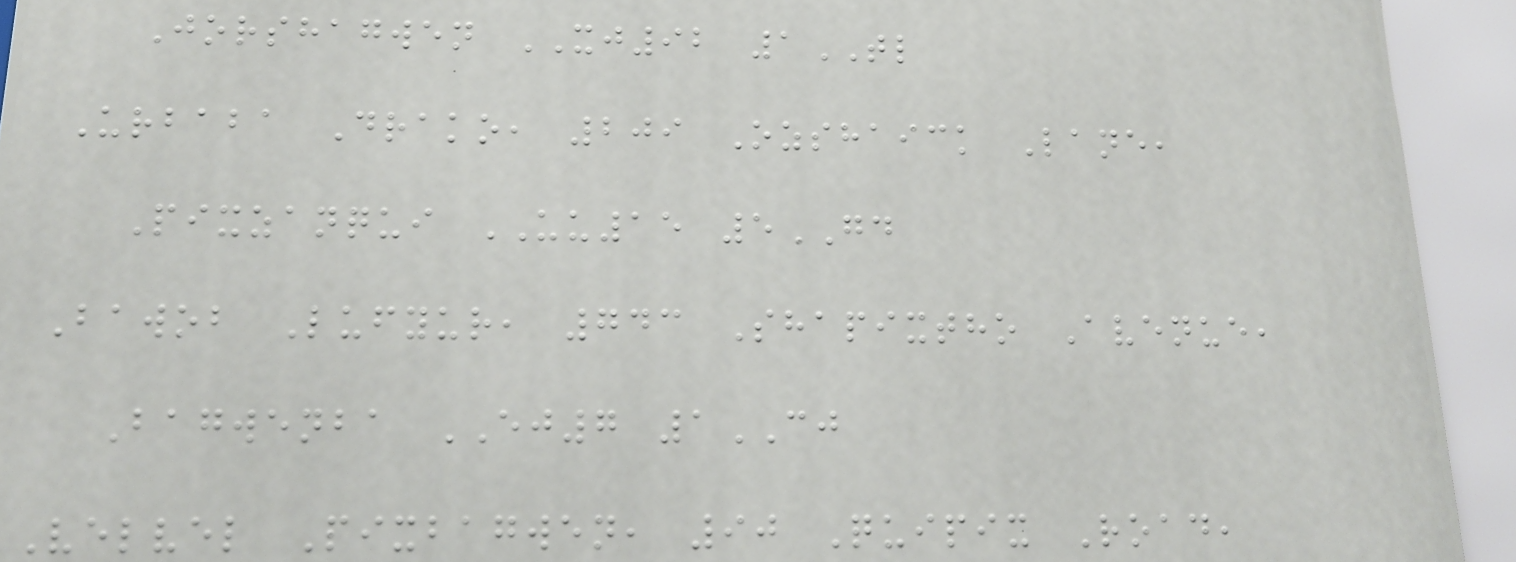Jorshagwen XJ92 1TL
Urbaba Drako, 209 Ozshaick Lane,
Pixzanqui UU15 5GD
Bawob Lufyur, 743 Shapixtho Avenue,
Bagwenba EJ7 1CJ
Velvel Pixbagwen, 90 Quipix Road,
